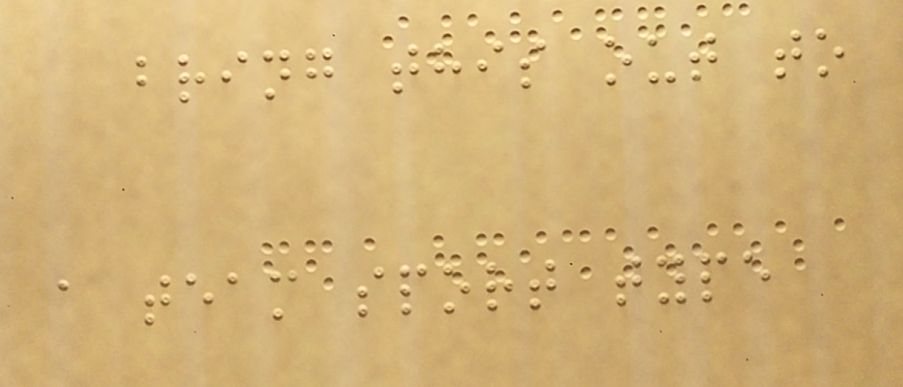bring this out to
a team sport type
